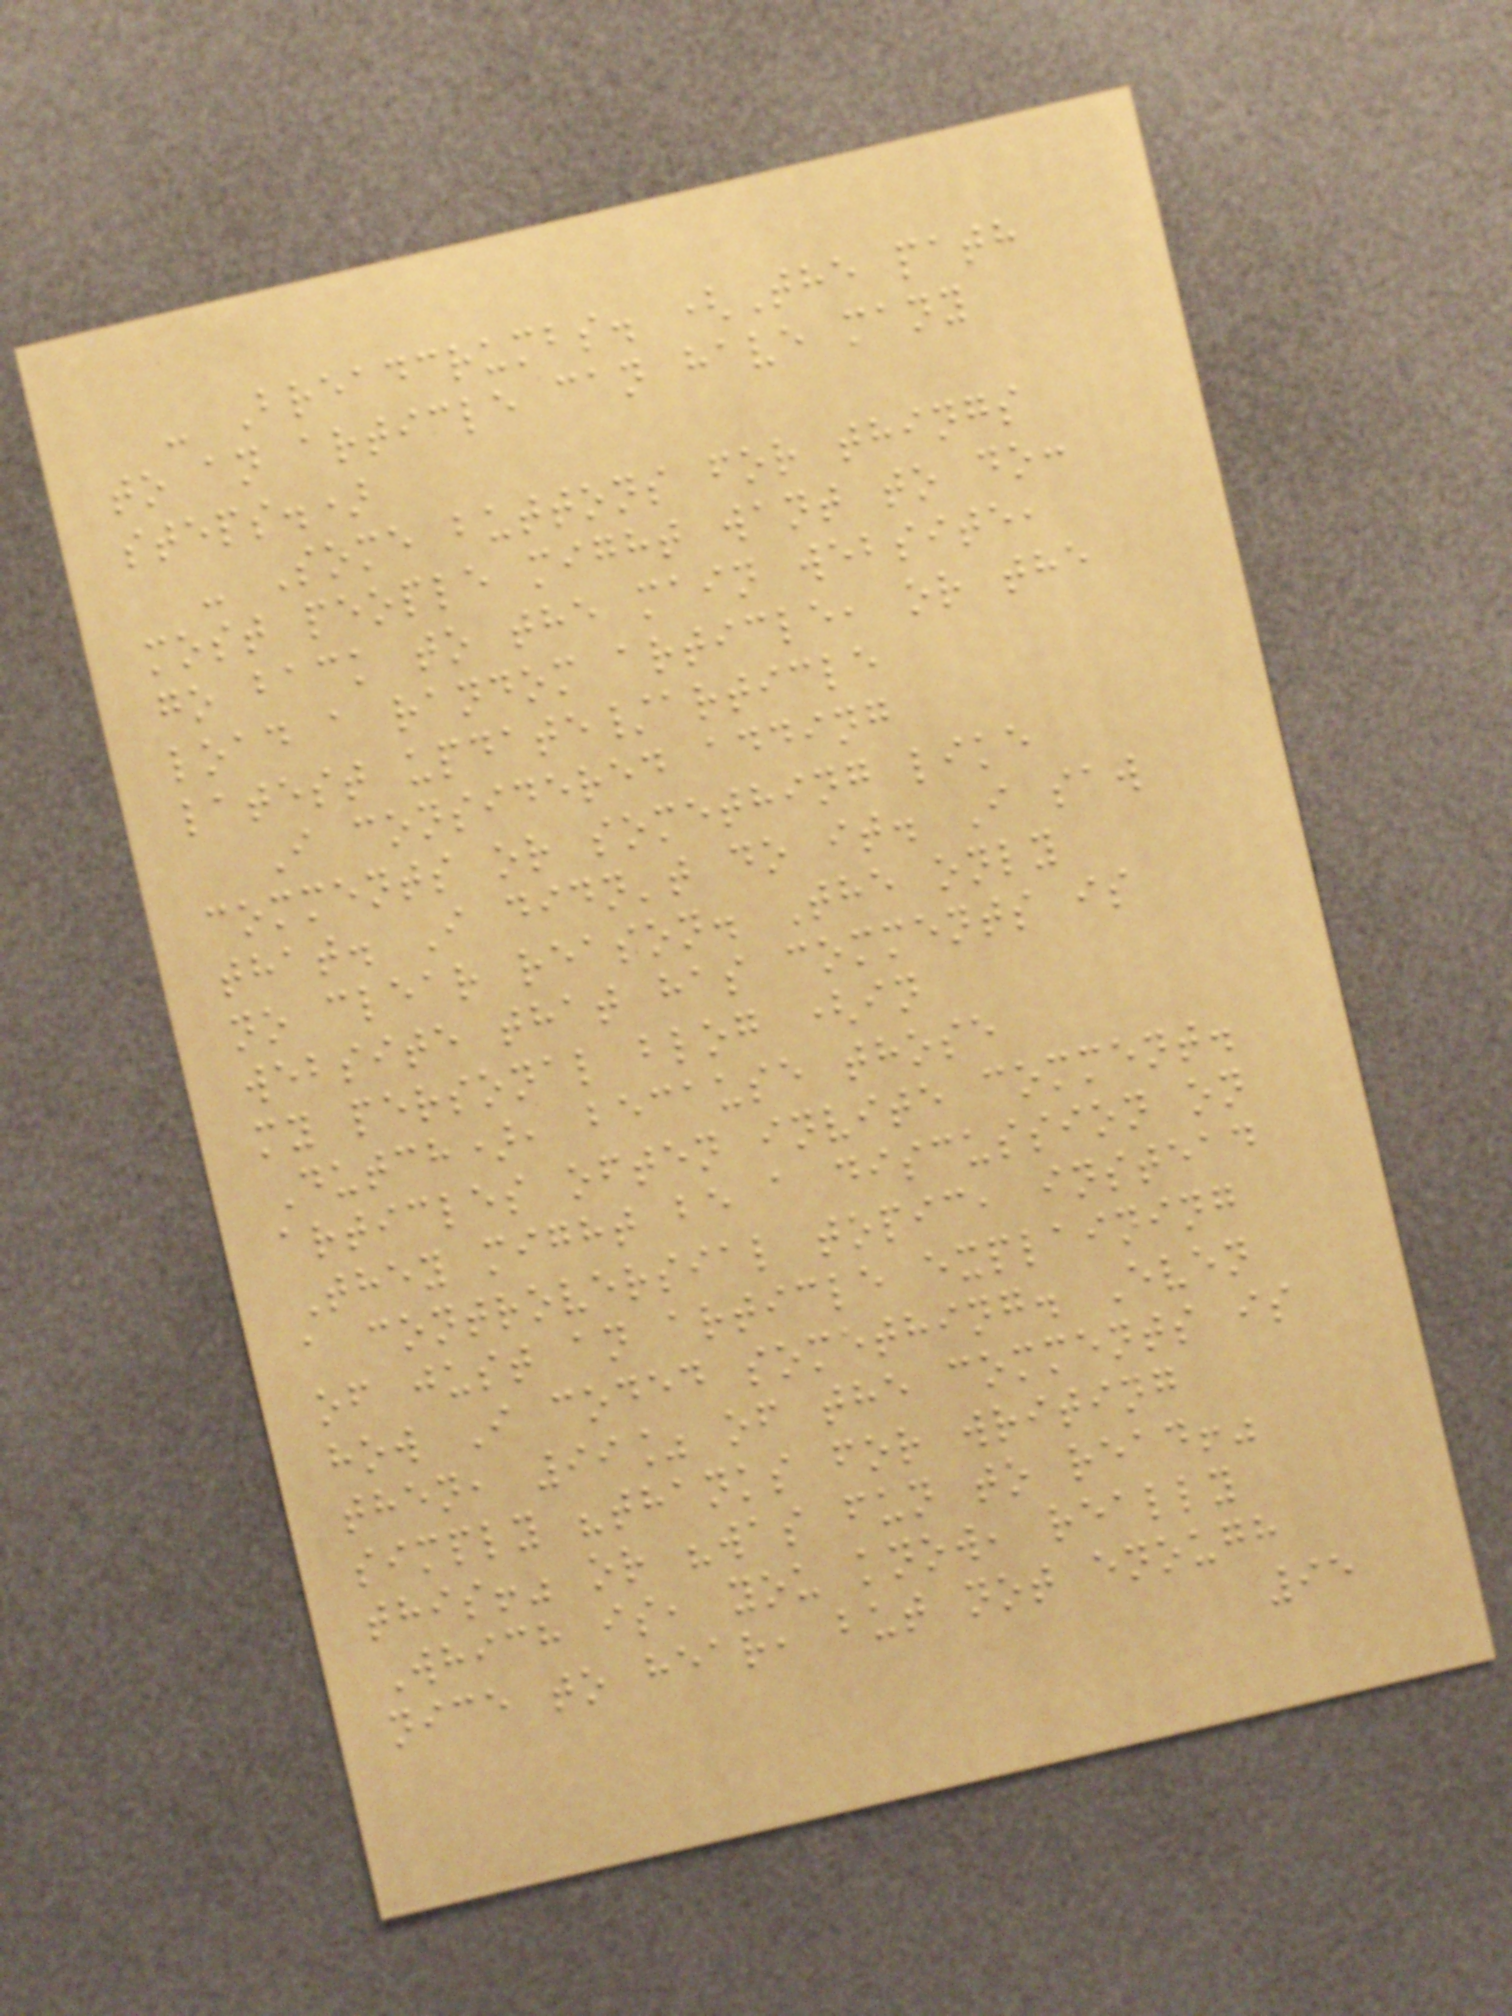- Breadcrumbs. (The path
to an article can have many
steps.)
- Some buttons for things
most people might want to do:
go back to the main website,
load a random article, or the
latest update/article
I considered adding
comments or something like
that. I didn't do it. I saw
no clear reason. The only
website that has comments is
my personal blog (in
Dutch), because those
articles often invite comment.
They might be a discussion on
a controversial topic, instead
of just an article explaining
how I coded something. Even
then, 99% of the comments is
simply "thanks for writing
this!" or "was fun to read!"
Which is, you know, really
nice to hear, but not enough
95
